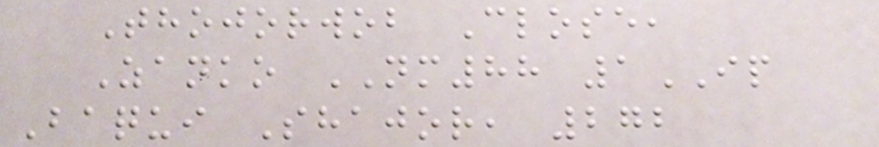Thojorwob Close,
Zanko NM88 1IP
Baqui Shajor, 272
